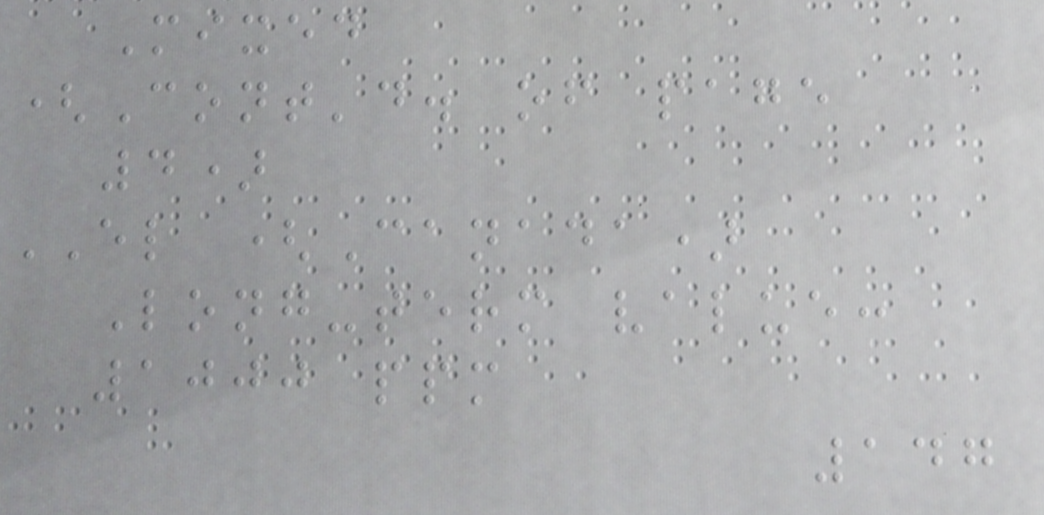Mixed
(Cont'd. of page
4)
EL (Canada)
Long-term value:
1000 ppm
147
